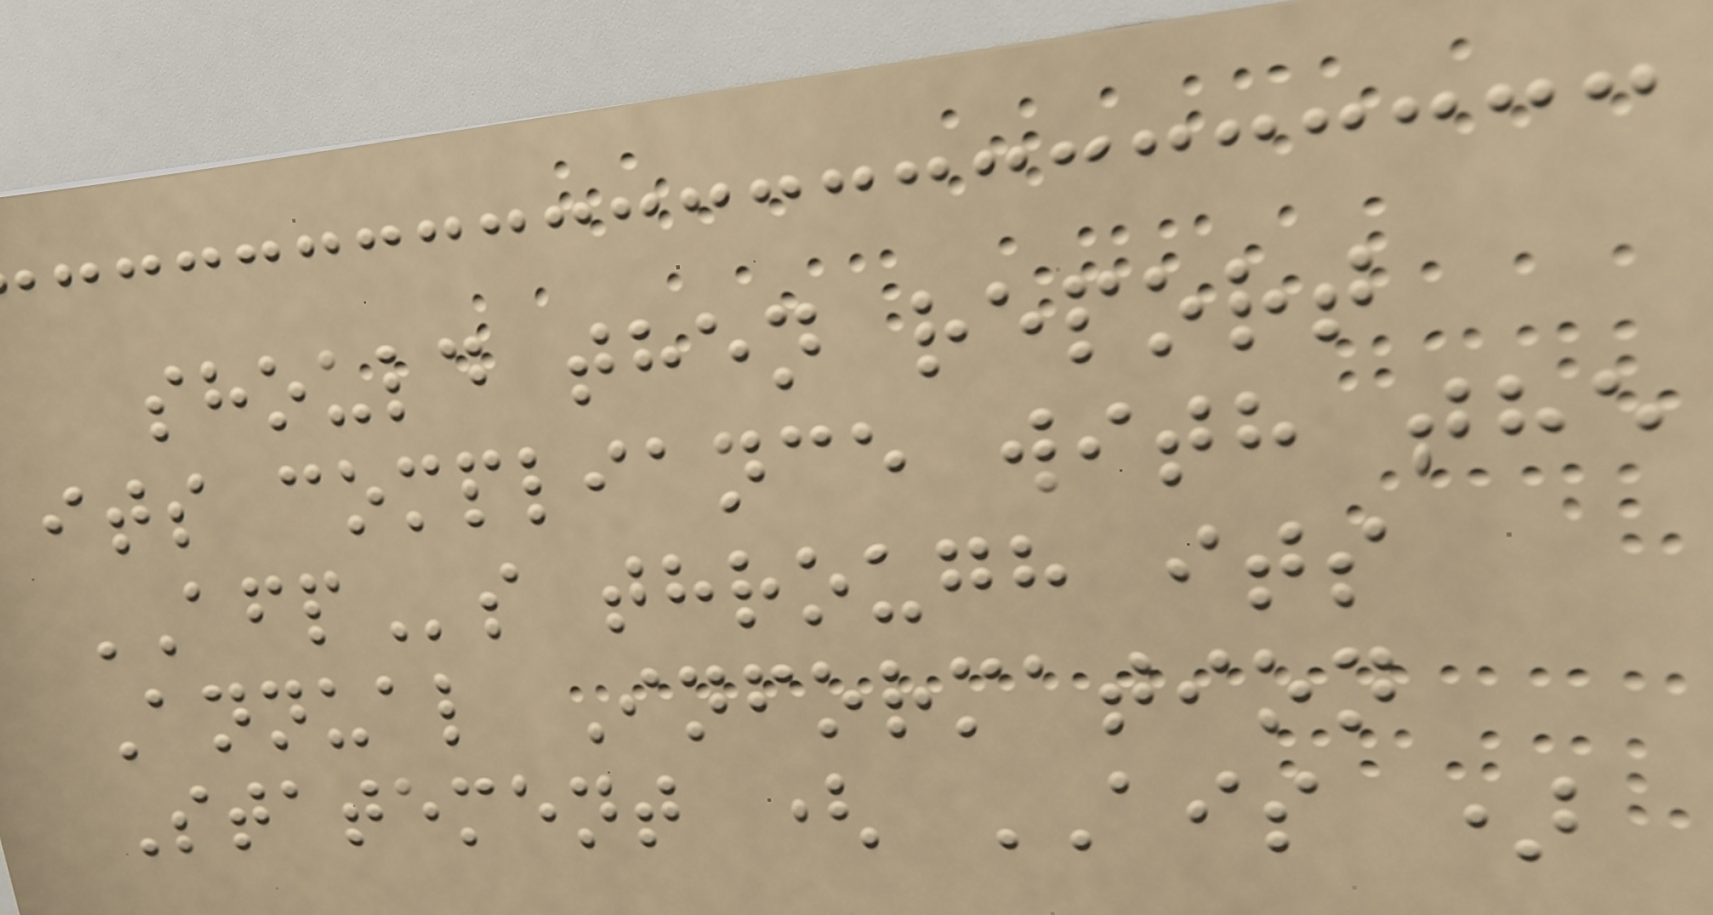should then report
its compliance with the
AFPs through its
Annual Information
Statement ( AIS )
